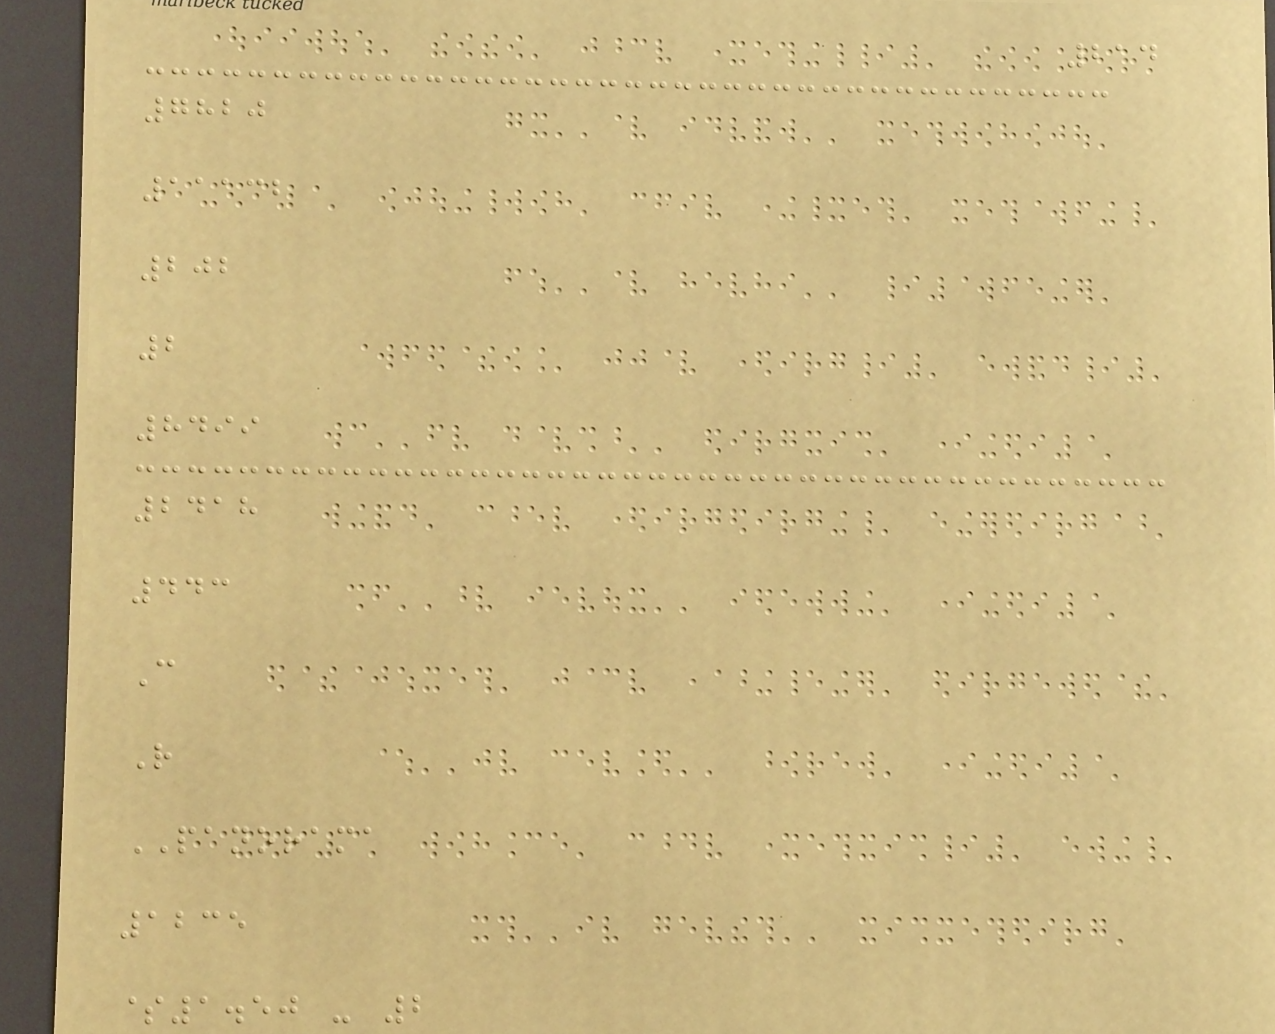214
7820
11132
202
2
8499
2418
443
C
R
PANORAMA
1235
$1.50 - 2
